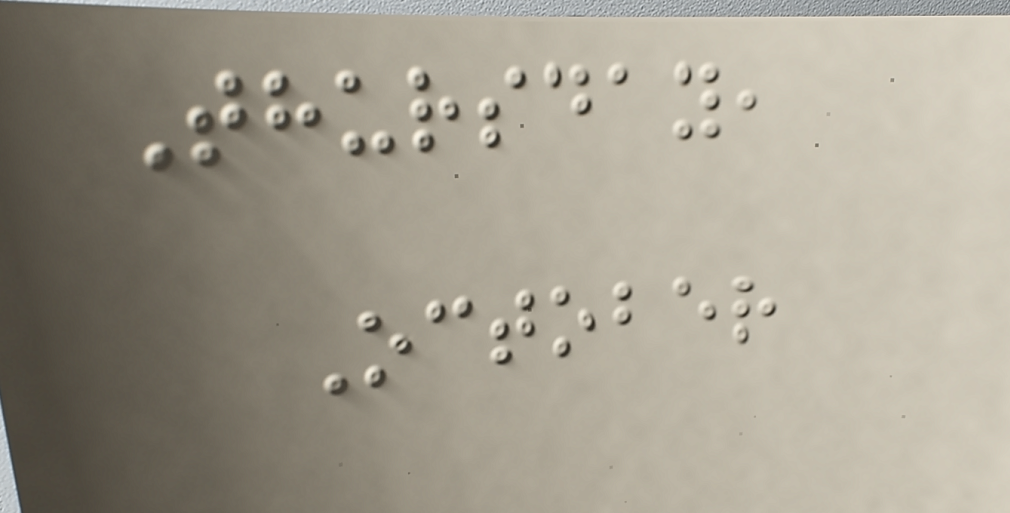Thursday,
October
